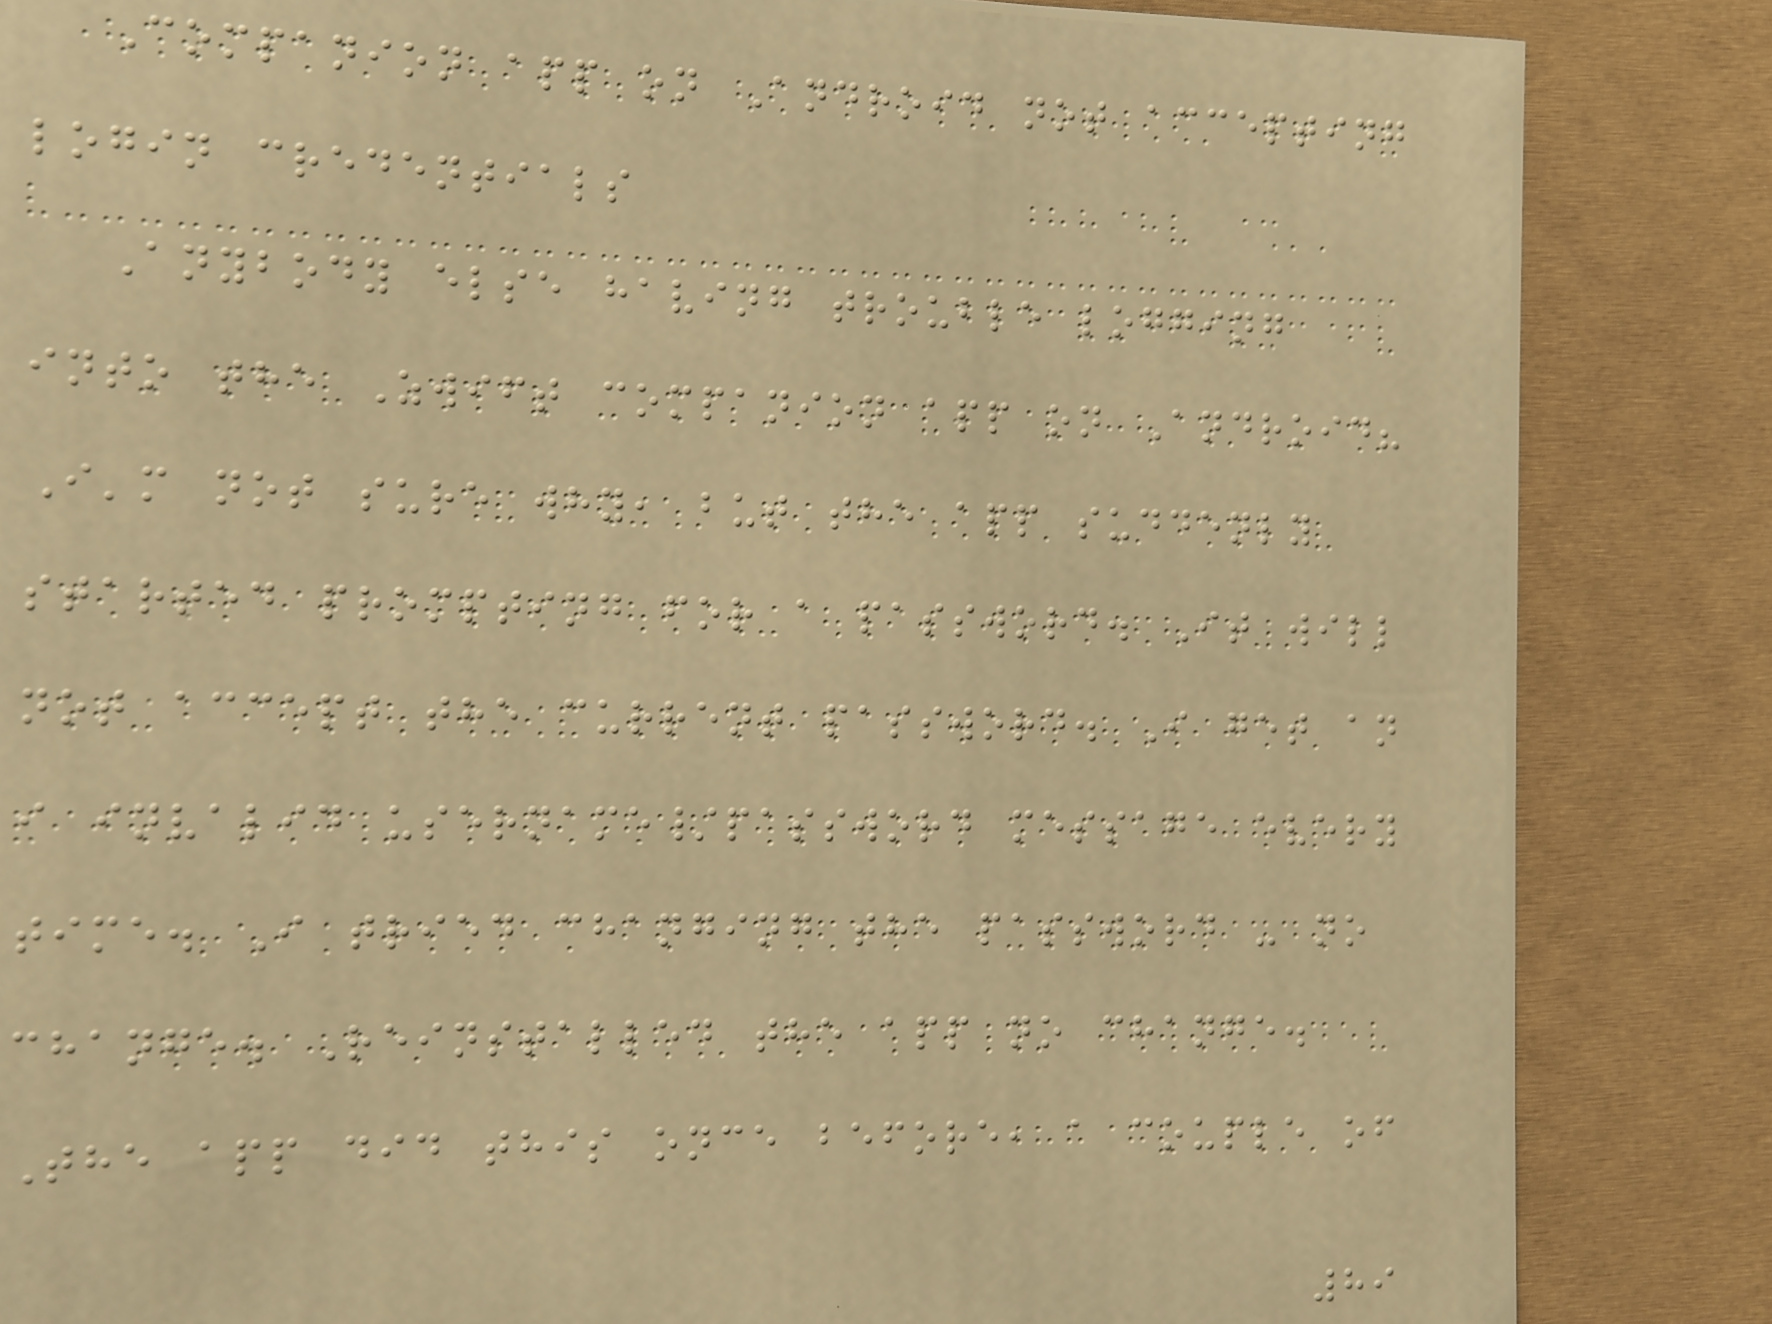Companion app on Android not accepting
login credentials
Anybody else having trouble logging
into the Zwift companion app on Android?
I'm not sure why, but the app suddenly
started prompting for a password. It will
not accept the current password. I get an
i invalid username/password message every
time. I tried changing the password - no
change. Reinstalled the app no change.
The app did this once before, a couple of
89
